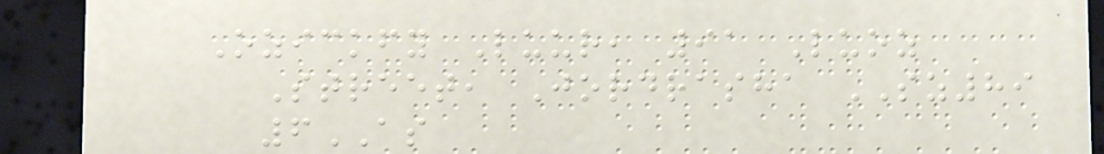Ozickfy Luur, 91 Luoz
Street, Jordrasha SZ89
6AS
